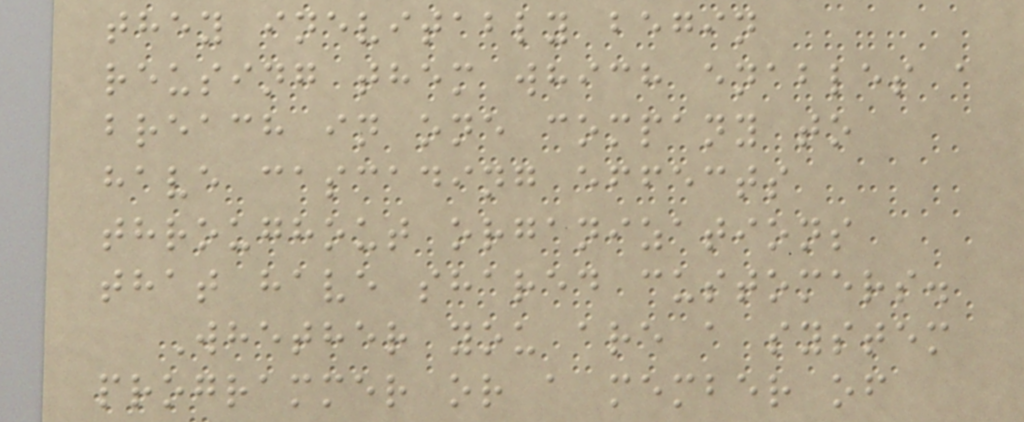they inevitably begin
reusing them which enables a
breach in one company to
have cascading effects
throughout organizations
that have shared customers.
Whether you are a system
programmer or a member of
